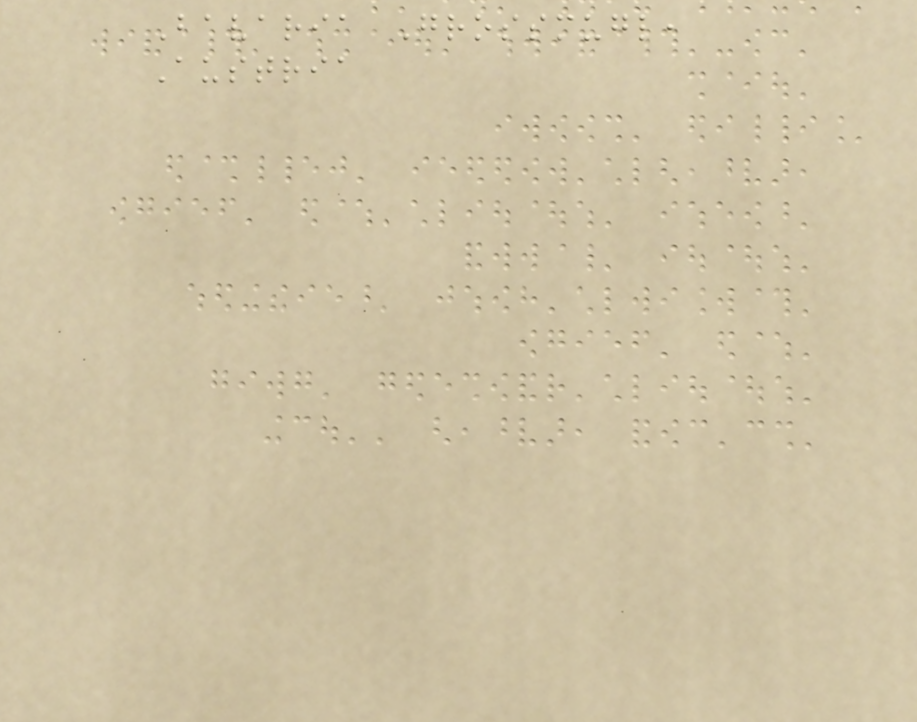Bavaria Grossmugl,
Austria
